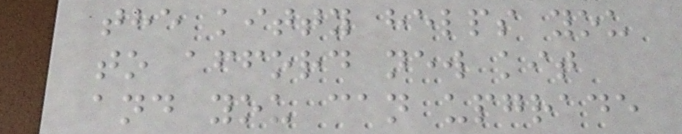the kitty helps you
to afford new kit
and you can upgrade
